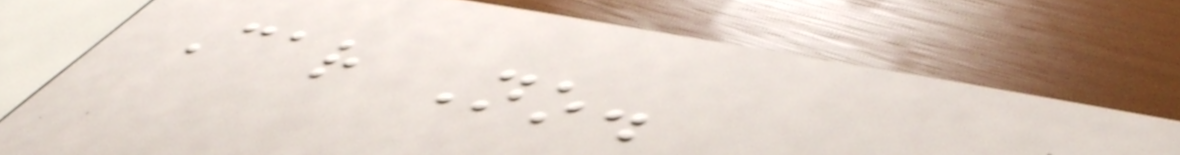Car No.
